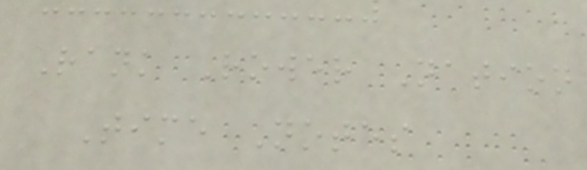Rank Rower Nation
Time Notes
